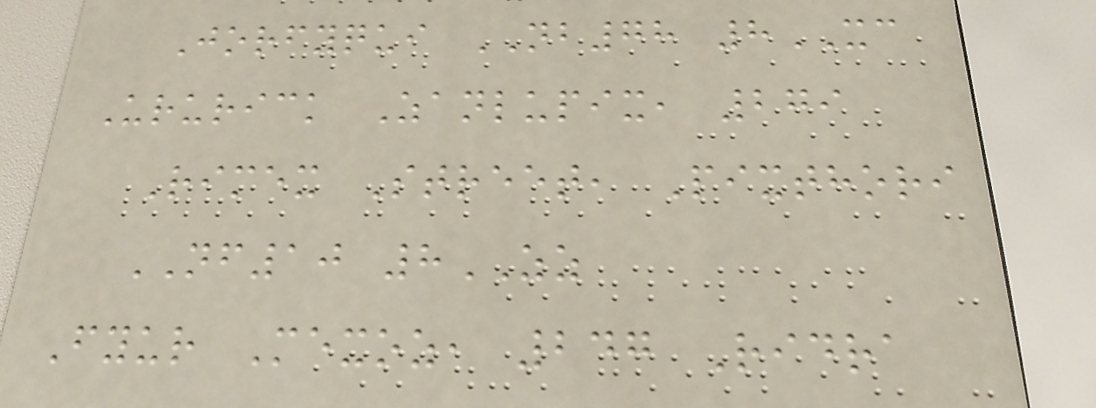Jorfyqui NB78 8XC
Ururick Zanlupix, 279
Rimex Street, Pixthori
NF10 8ZZ
Fyur Mexoz, 247 Ridra
